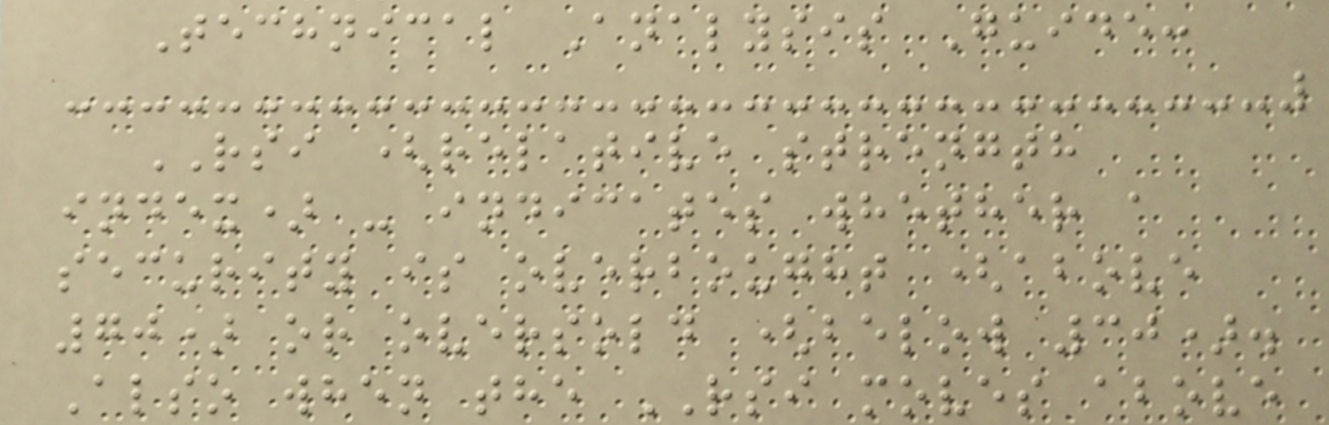Technical Analysis Guide:
RSI (relative strength
index) - indicates whether a
security is overbought (above
70) or oversold (below 30).
Also when the RSI moves above
